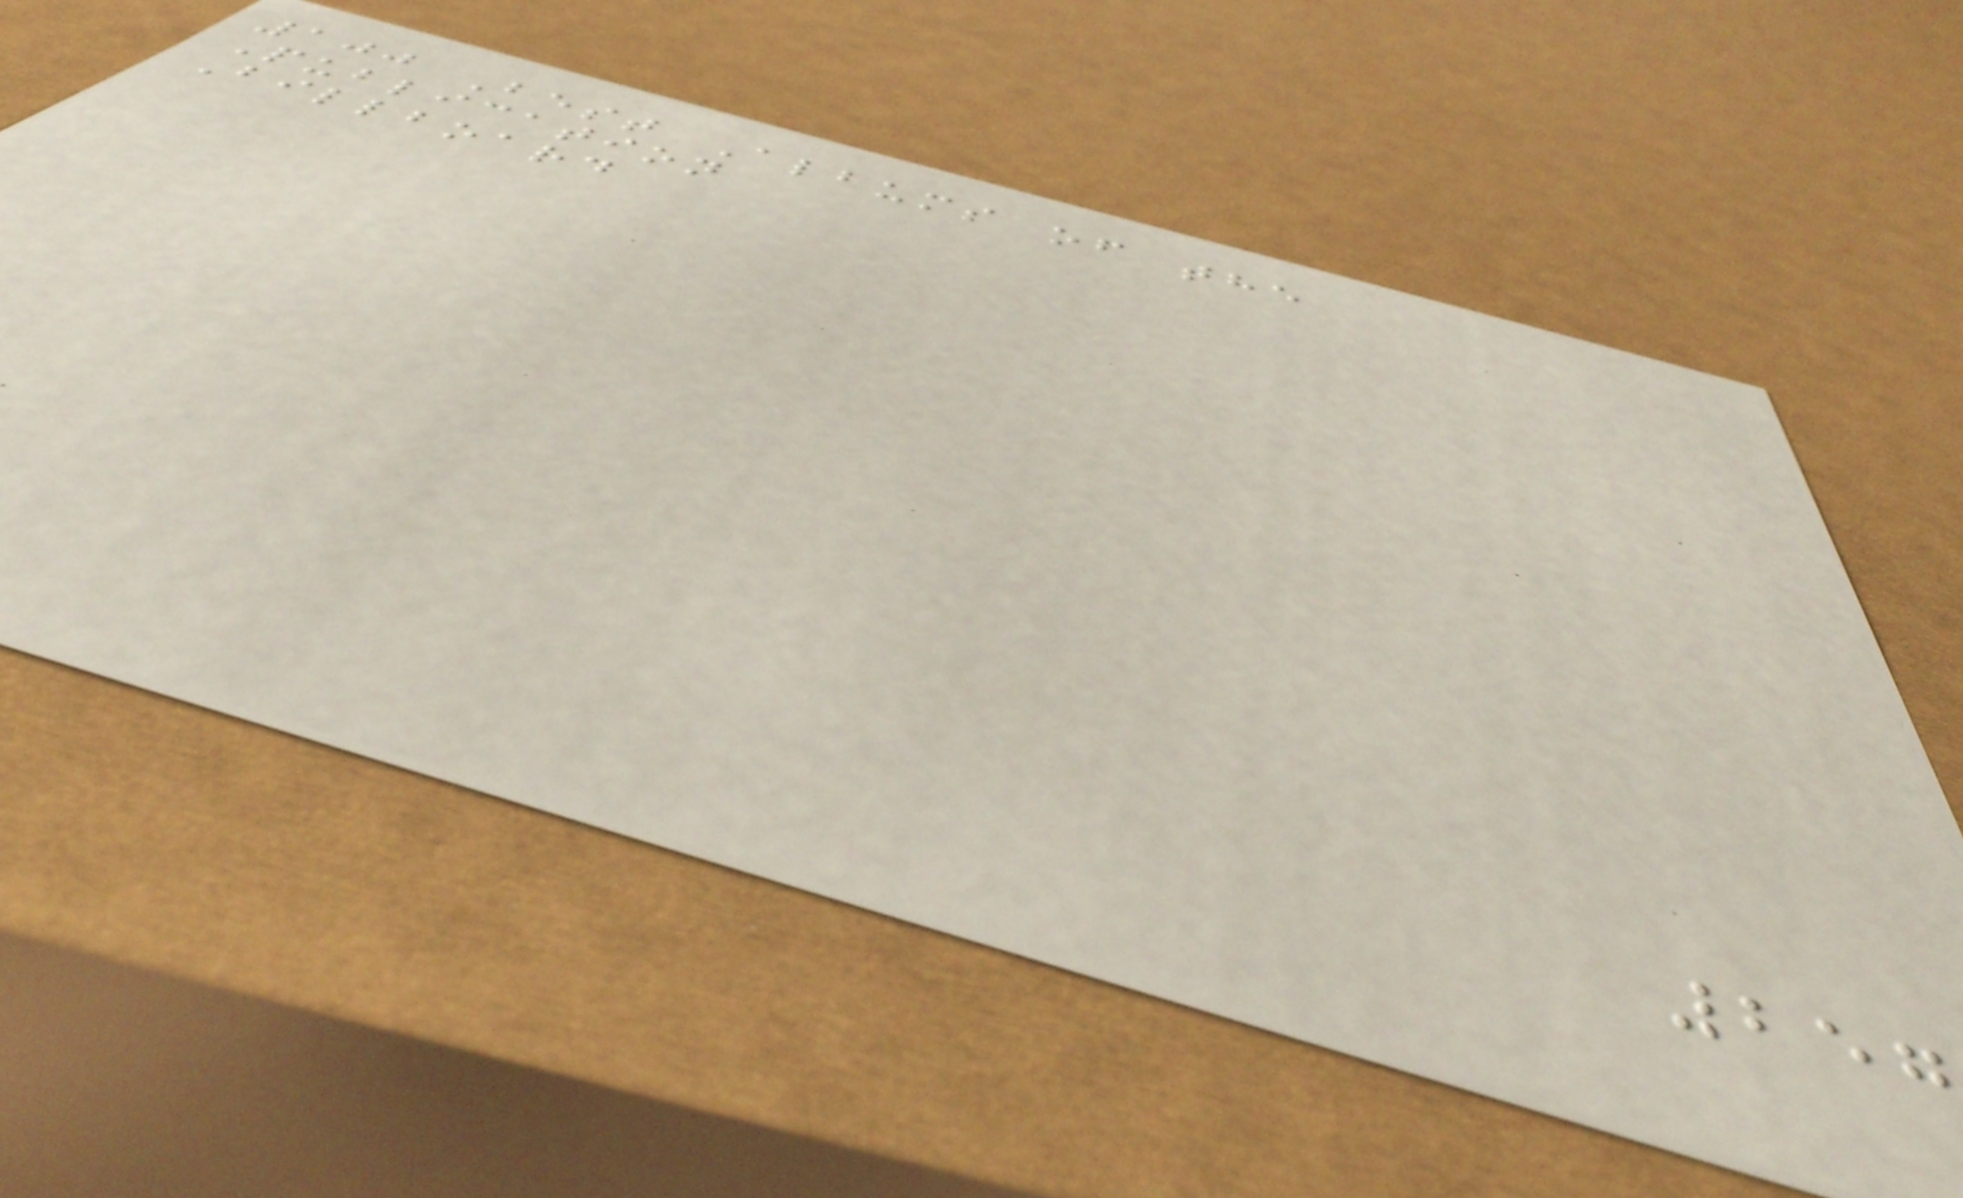100 Best Albums of the
Publication
Billboard
257
